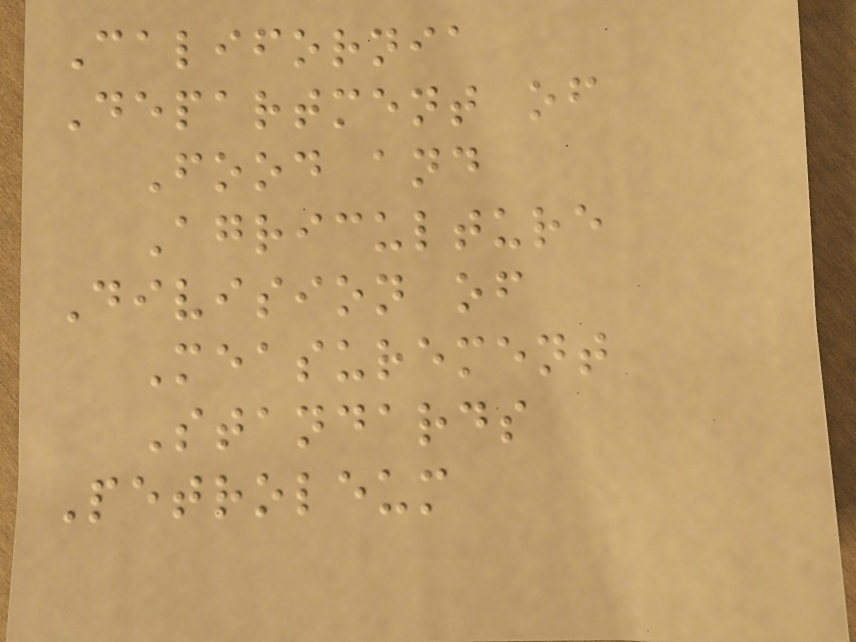California
Department of
Food and
Agriculture
Division of
Measurement
Standards
Petroleum
